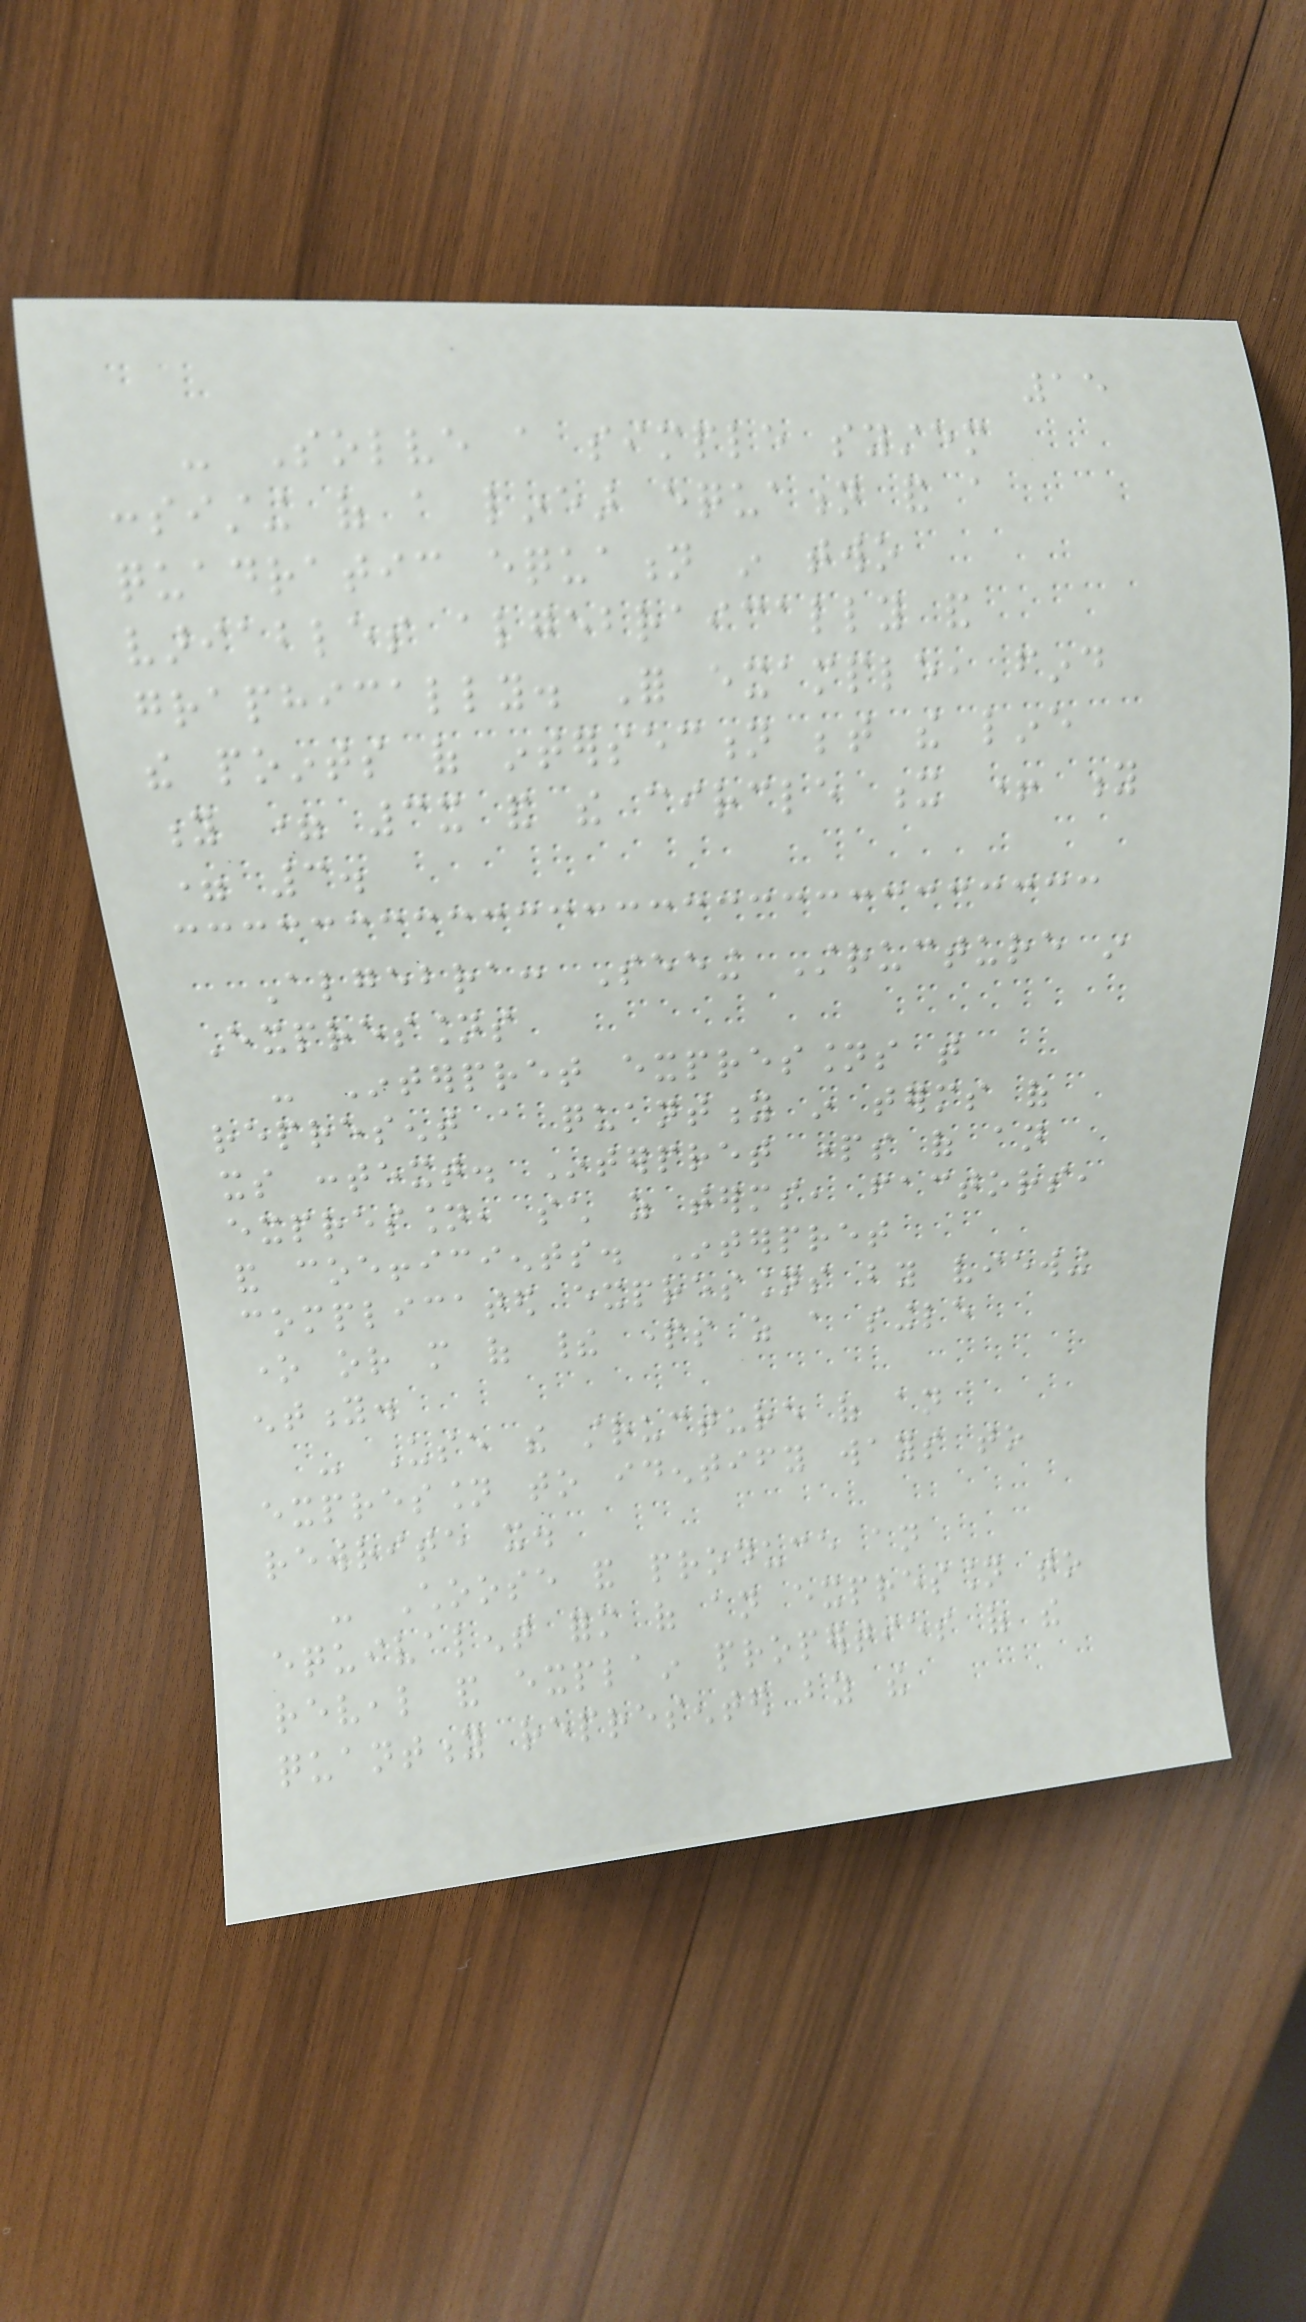15
- Solve a simple system
consisting of a linear equation and a
quadratic equation in two
variables algebraically and
graphically. For example, find
the points of intersection between the line
y = 3x and the circle x + y
= 3.
Algebra: Seeing Structure in
Expressions
- Interpret expressions that
represent a quantity in terms of
its context. Interpret parts of an
expression, such as terms, factors,
and coefficients. Interpret
complicated expressions by viewing
one or more of their parts as a single
entity.
- Use the structure of an
expression to identify ways to
rewrite it.
- Choose and produce an
equivalent form of an expression to
reveal and explain properties of the
quantity represented by the
